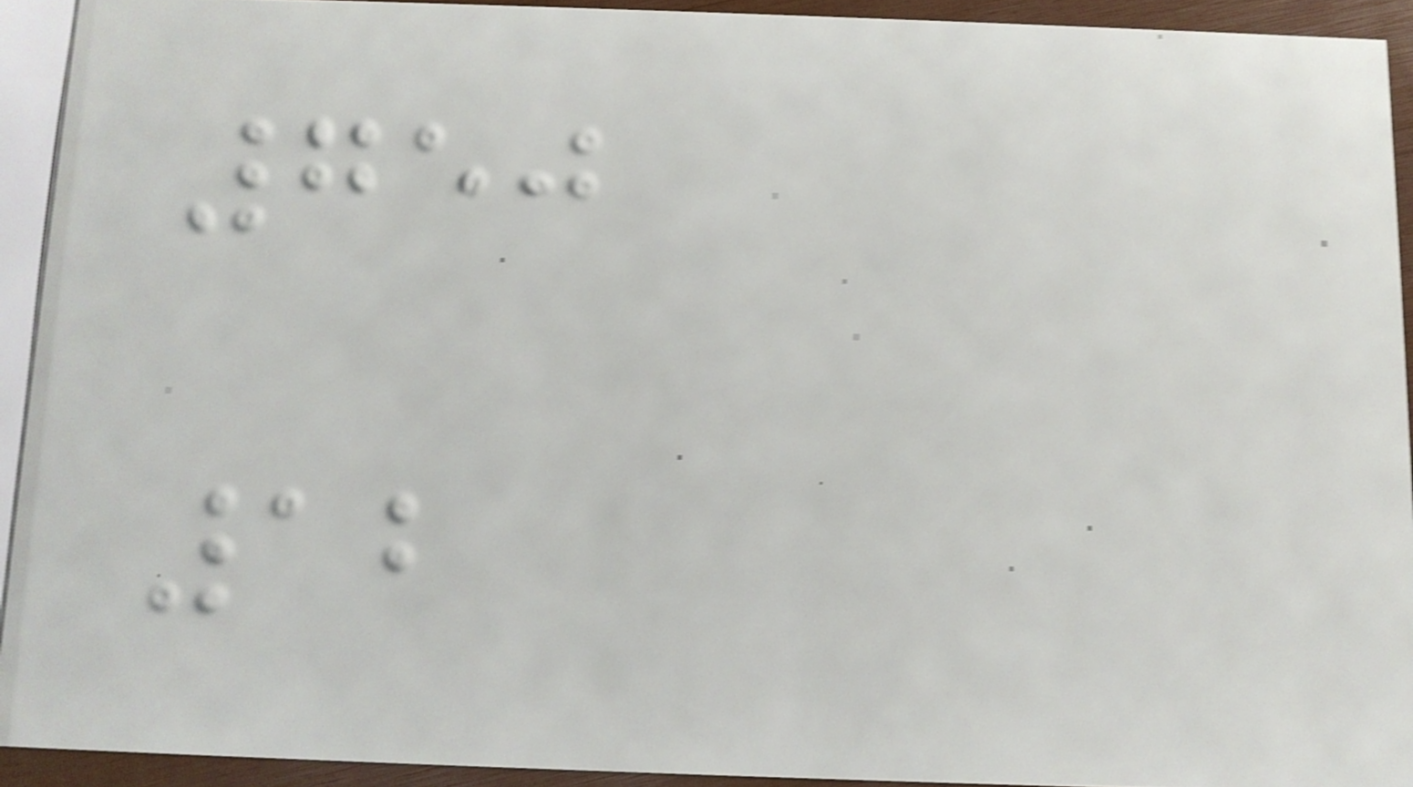750
12
